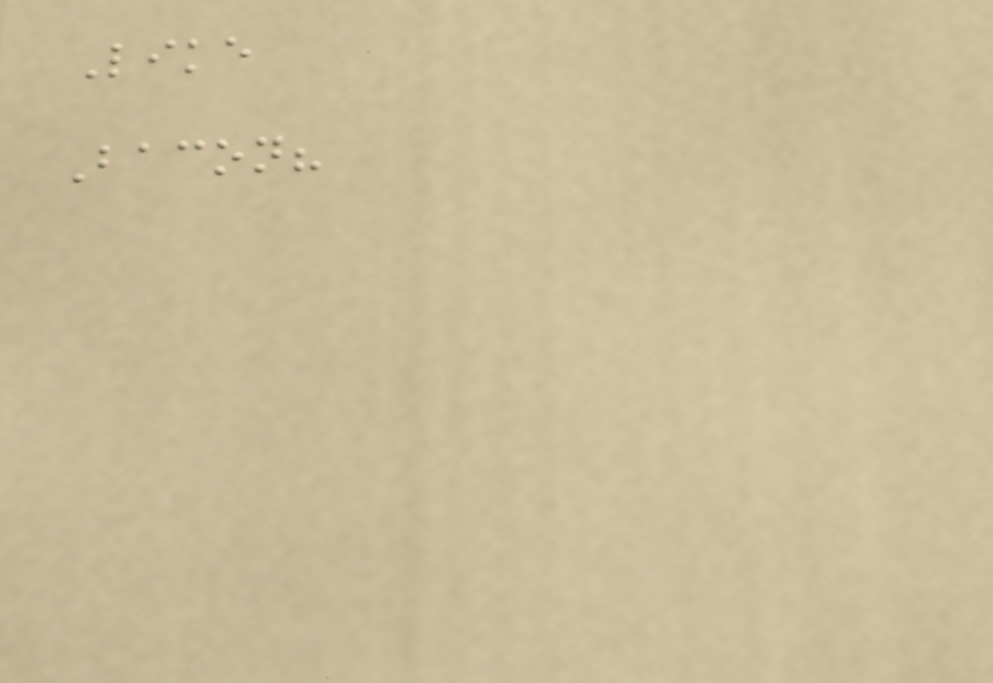Like
Bacon?
